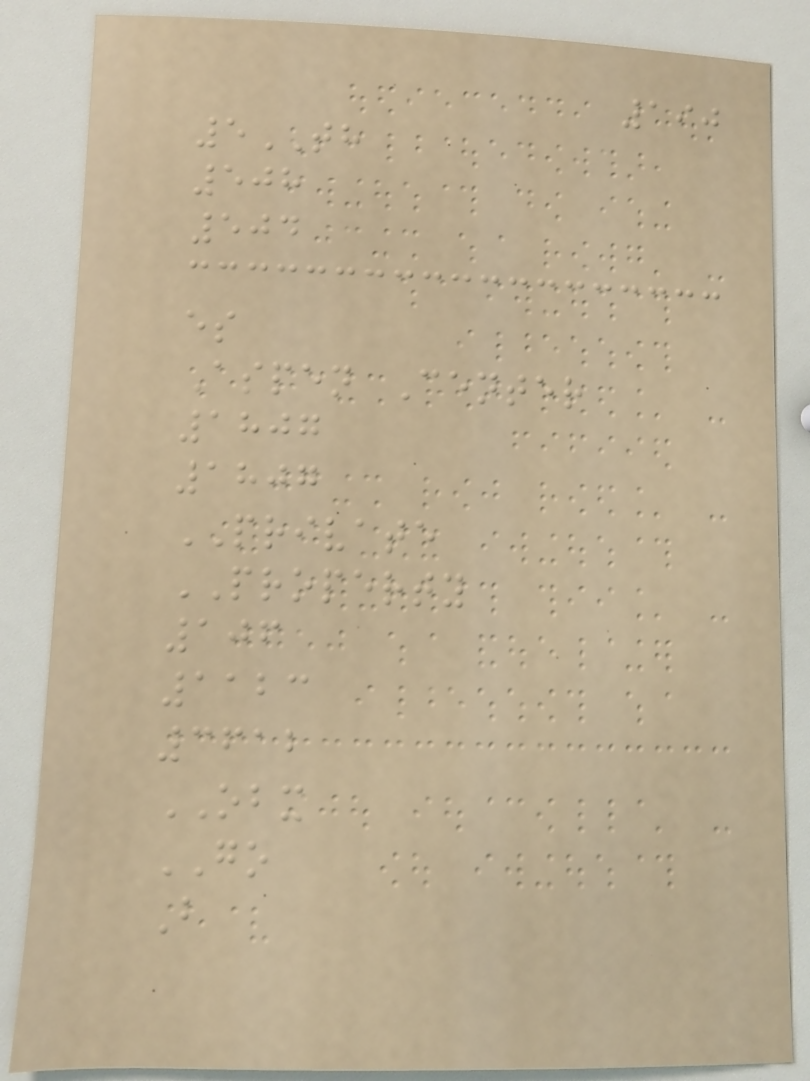190
5TH
508
504
es
Aspen Center
1807
1807
PRIVATE
PROPERTY
106
1123
3612
OBX
GO
B
